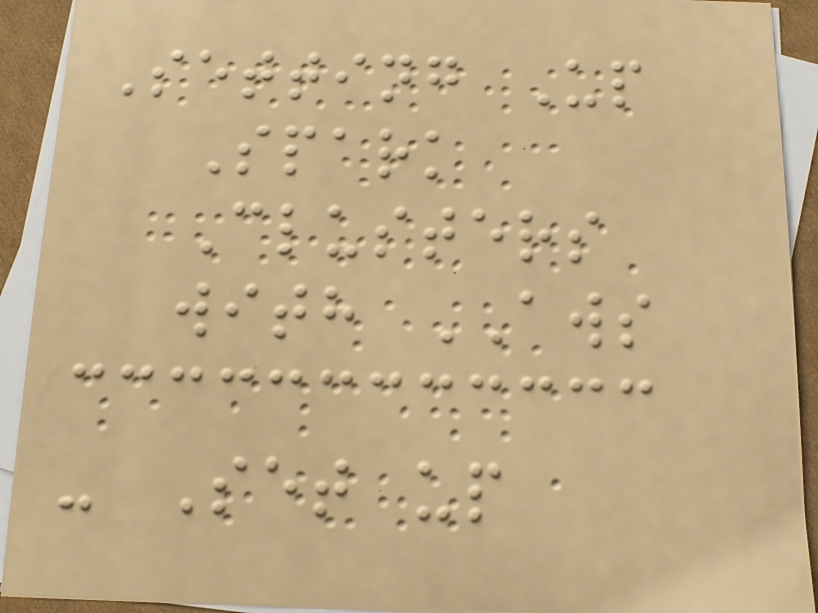Setting Up
Spark
Clusters
with AWS
- Set up
